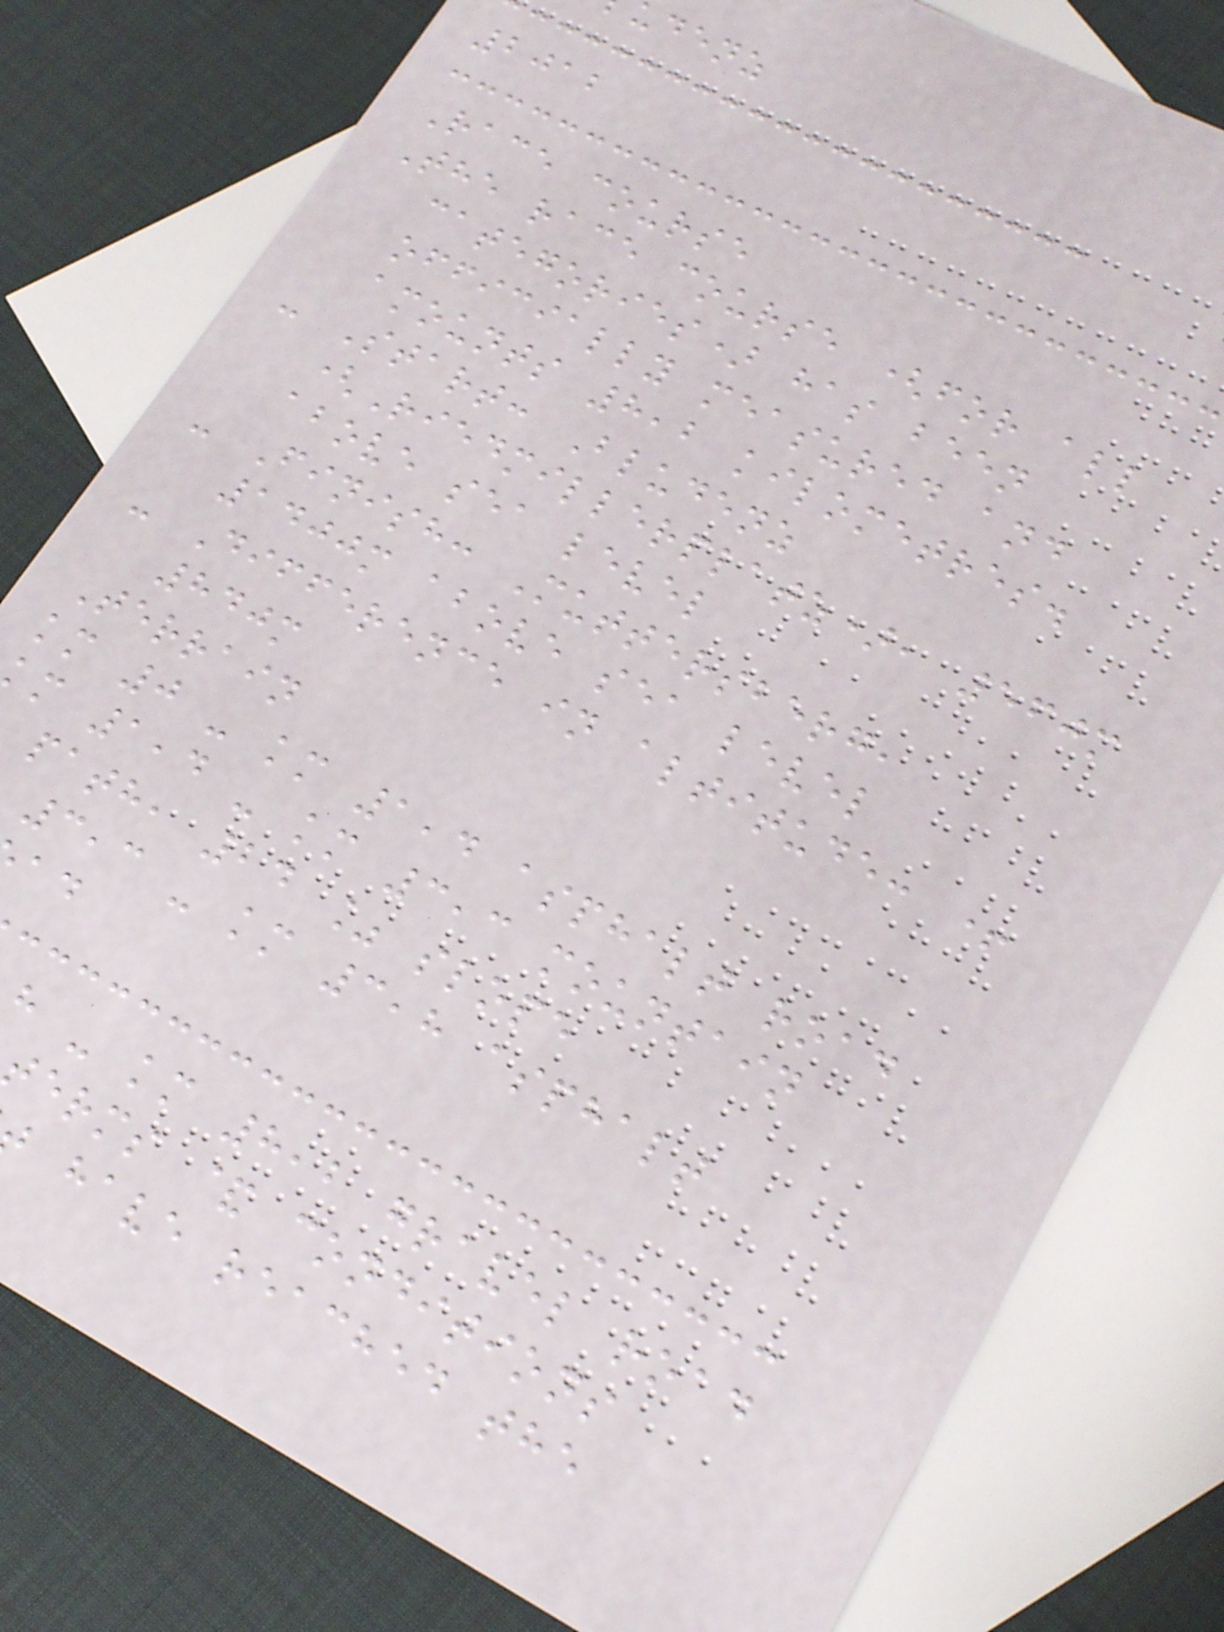udenz
2012
Race course
The race course (for all
categories) has been
officially measured and
amounts 8,2 kilometres.
- Start: Bludenz
(Riedmillerplatz), 560m
above sea level
- Finish: Muttersberg,
1400m above sea level
- Difference in altitude: +
840m
Terrain
km 0 - km 1,4 asphalt road
km 1,4 - km 3,3 mountain
path, 24 % slope
3,3 - km 3,8 asphalt
h - km 8,2 gravel road
erms & conditions
have reached the
